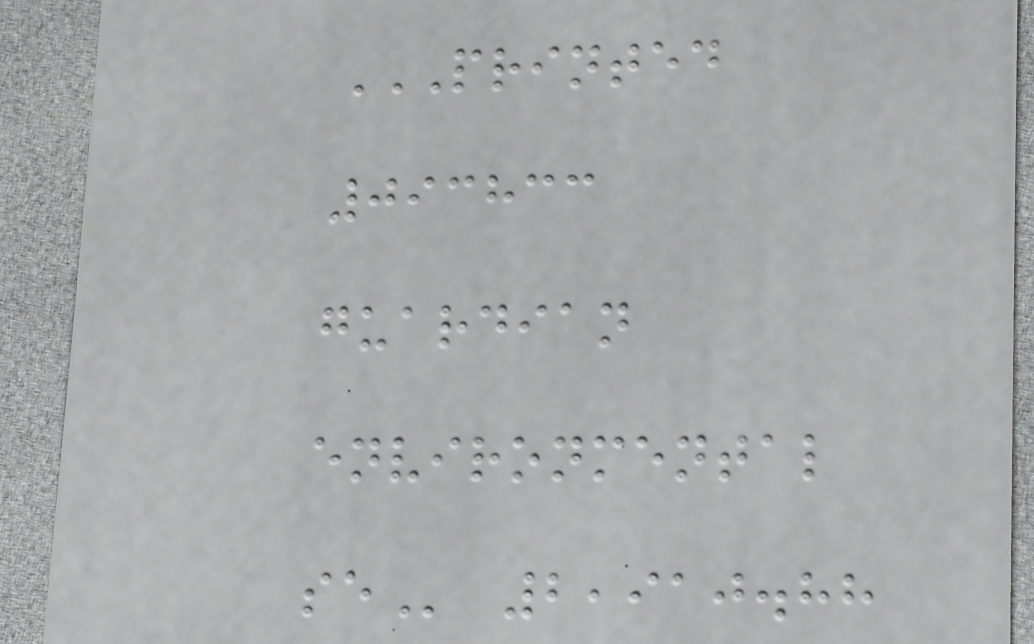PRINTED
093833
GUARDIAN
ENVIRONMENTAL
SE 2,910.88
